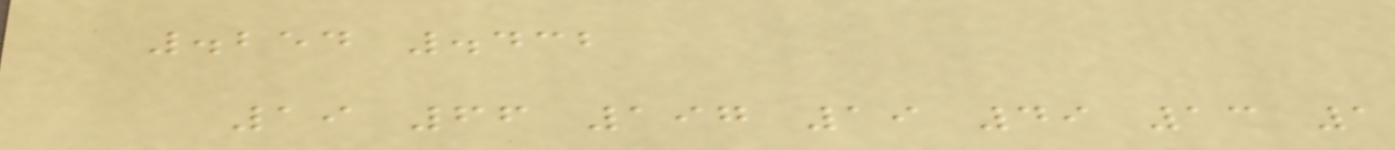.254 .432
19 66 197 19 49 13 1
